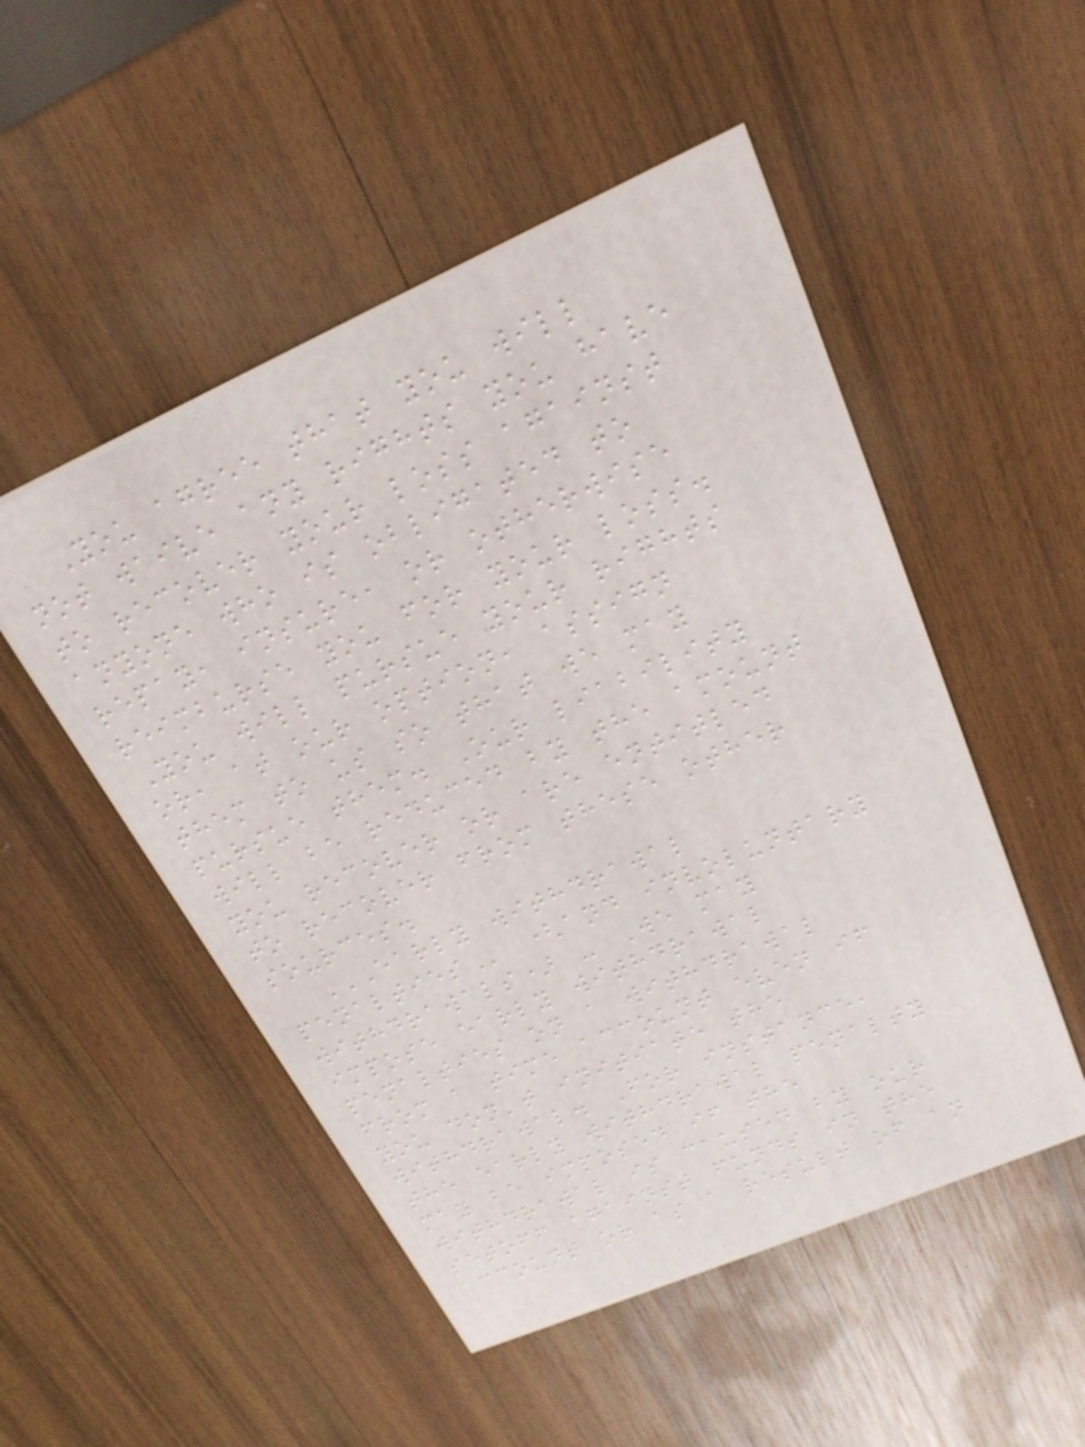You agree that you will
not waive any rights you have
to recover your loss against
anyone who is obligated to
repay, insure, or otherwise
reimburse you for your loss.
You will pursue your rights
or, at our option, assign
them to us so that we may
pursue them. Our liability
will be reduced by the amount
you recover or are entitled
to recover from these other
sources.
EARLY WITHDRAWAL
PENALTIES (and involuntary
withdrawals) - We may
impose early withdrawal
penalties on a withdrawal
from a time account even if
you don't initiate the
withdrawal. For instance,
the early withdrawal penalty
may be imposed if the
withdrawal is caused by our
setoff against funds in the
account or as a result of an
